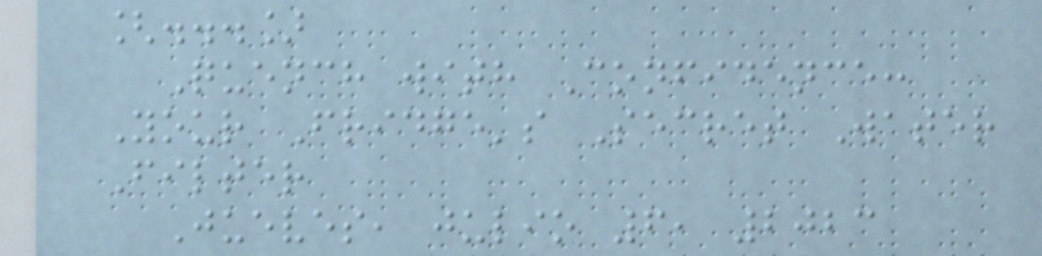[...]
Quench with Confidence:
Your Fridge's Secret Water
Filter
Jueves, julio 6, 2023
